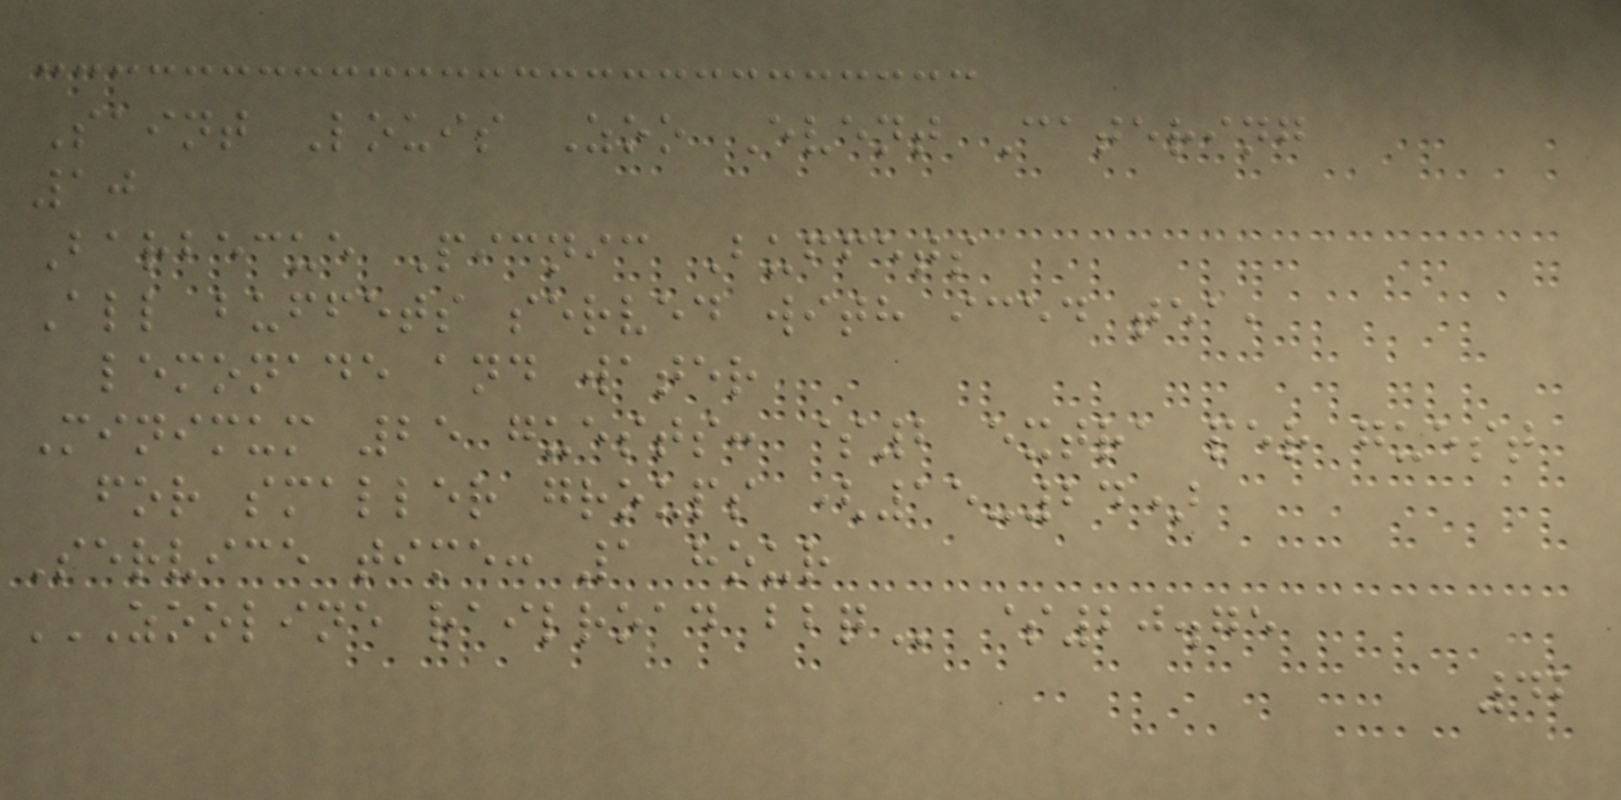Saint Louis Zoo Event Catering
10
Barbecue Picnic Buffets
All buffets served with iced tea,
lemonade and water
Minimum 25 guests: $2 extra per guest
for smaller groups (15-24)
Service time: 1 hour
ZOOLINE RAILROAD BBQ $20.75
42
